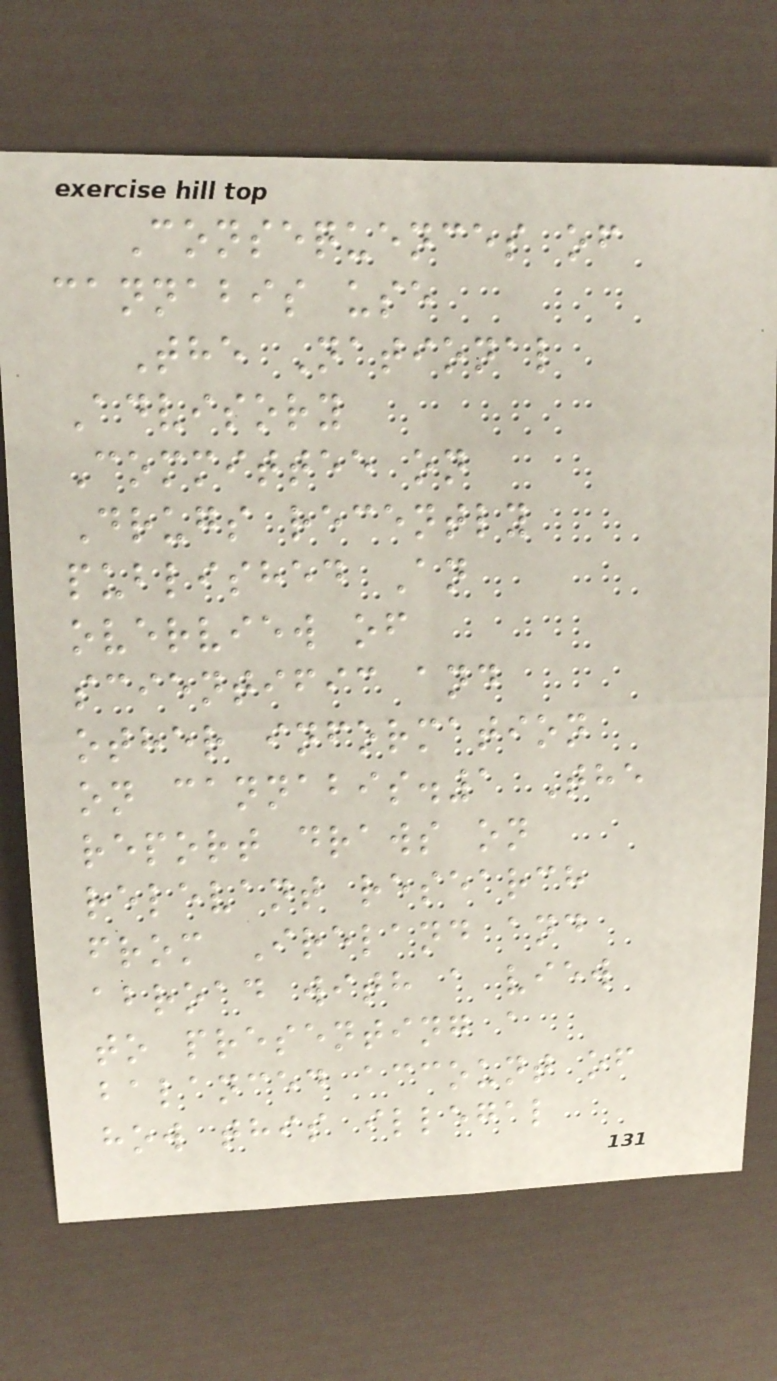Consequences of
cannabis use
The National
Advisory
Committee on
Drugs recently
published An
overview of
scientific and
other information
on cannabis.1 The
report draws on
relevant research
from Ireland and
abroad with a view
to presenting a
balanced account of
how this illegal
